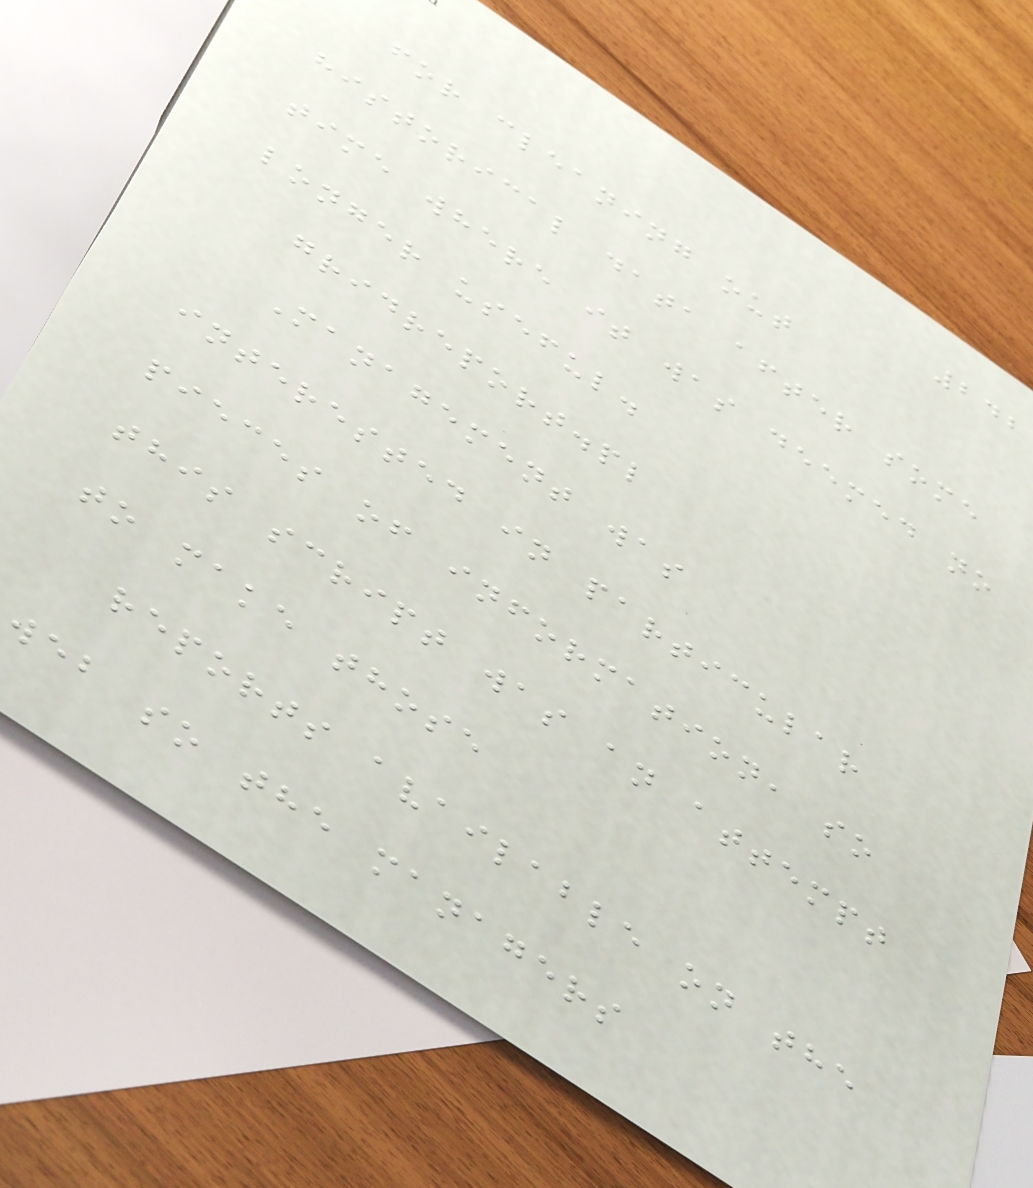242
for cleaning out
historical data after some
time where it was deemed no
longer useful.
gridreport.pl
Management was
interested in particular
pieces of information, so
this script was an attempt
to make those
reports available on the
web so the managers
